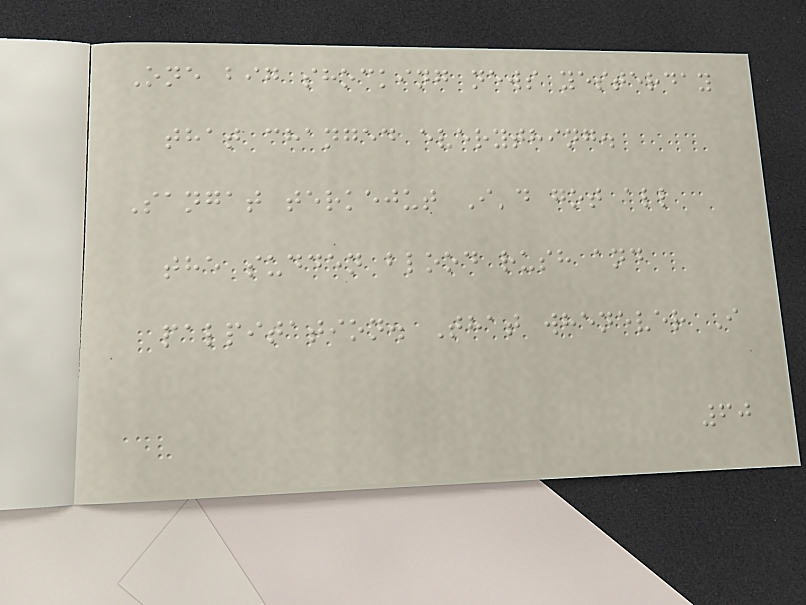One big shocking news yesterday
that changed everything.
Sangat terkejut I'd got all
the sudden blood rush and
palpitation. That whenever I
60
